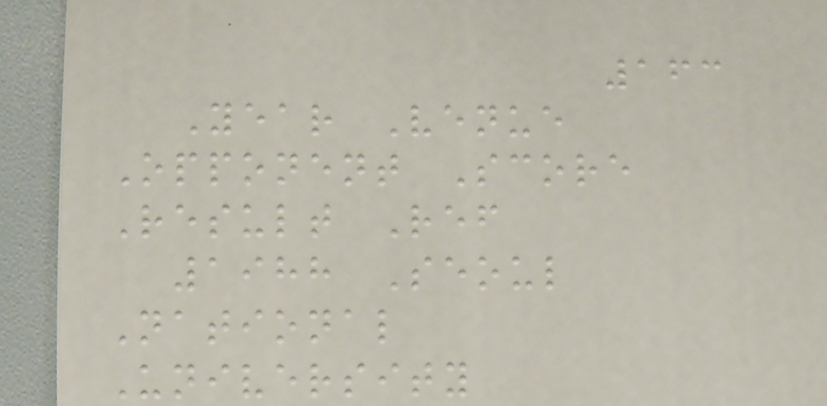163
Year Venue
Opponent Score
Result Ref
1988 Seoul
National
University
